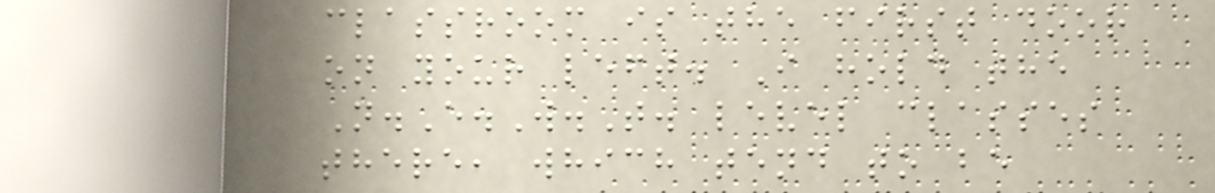classroom is the first door
on your left. I hold the
N.E.W.T. level classes
there, which tend to be
